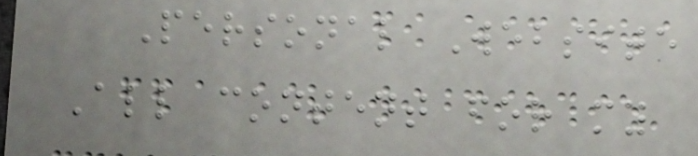Personal Website
All content for my
